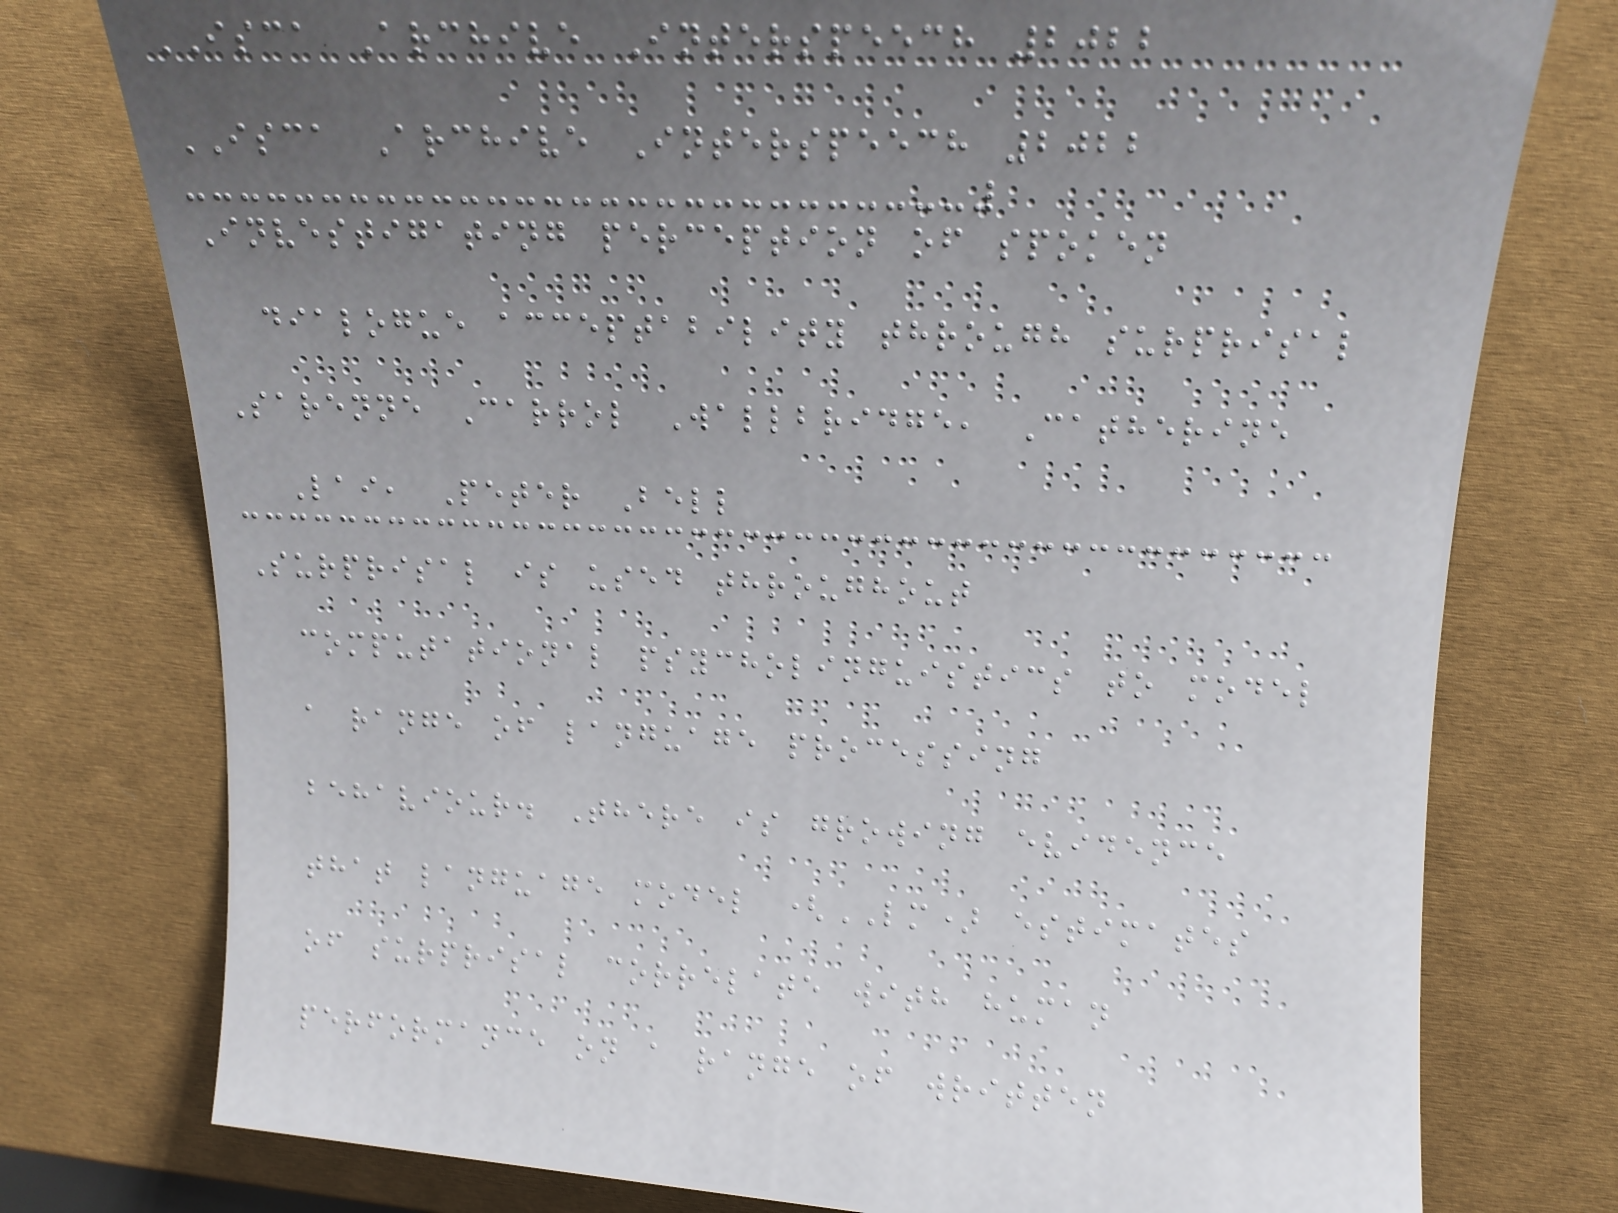ISCA Archive Interspeech 2022
ISCA Archive Interspeech 2022
Investigating perception of spoken
dialogue acceptability through surprisal
Sarenne Carrol Wallbridge, Catherine
Lai, Peter Bell
Surprisal is used throughout
computational psycholinguistics to model
a range of language processing
behaviour. There is growing evidence
that language model (LM) estimates
of surprisal correlate with human
performance on a range of written
